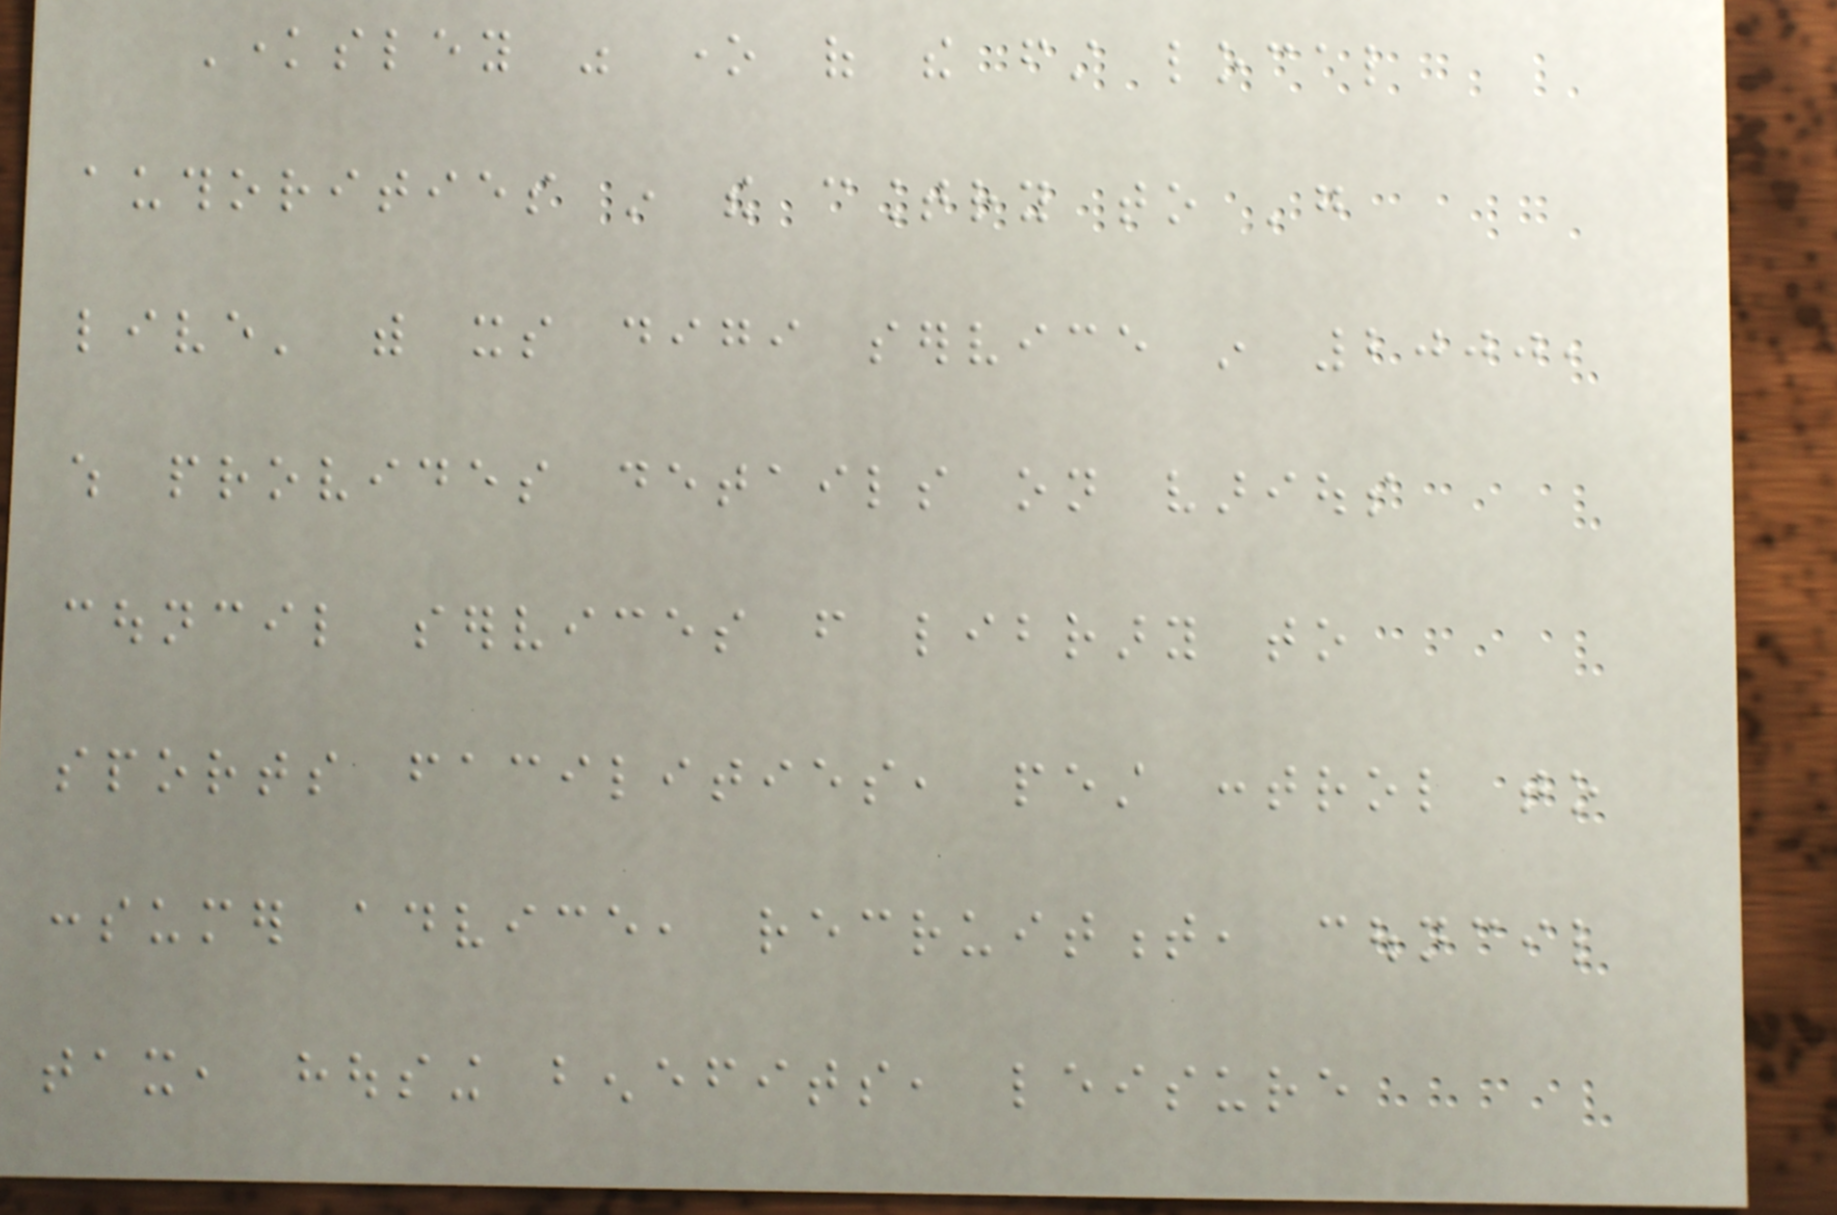Knowsley was one of the first local
authorities in the country to 'go
live' with its digi service in 2000,
which provides details on various
council services from library to
sports facilities, pest control to
consumer advice, recruitment, council
tax, housing benefits, leisure
